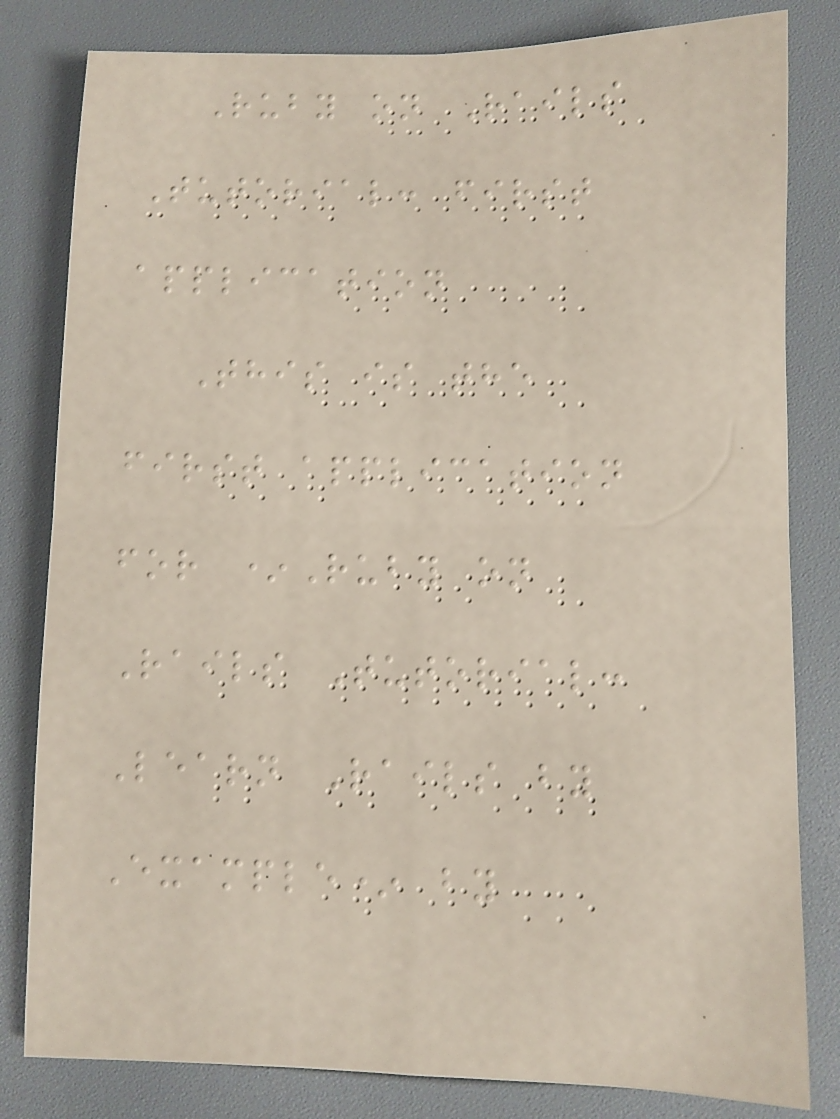Ruby on Rails
Tutorial: first
application
This is the
first application
for *Ruby on
Rails Tutorial:
Learn Rails by
Example* by
